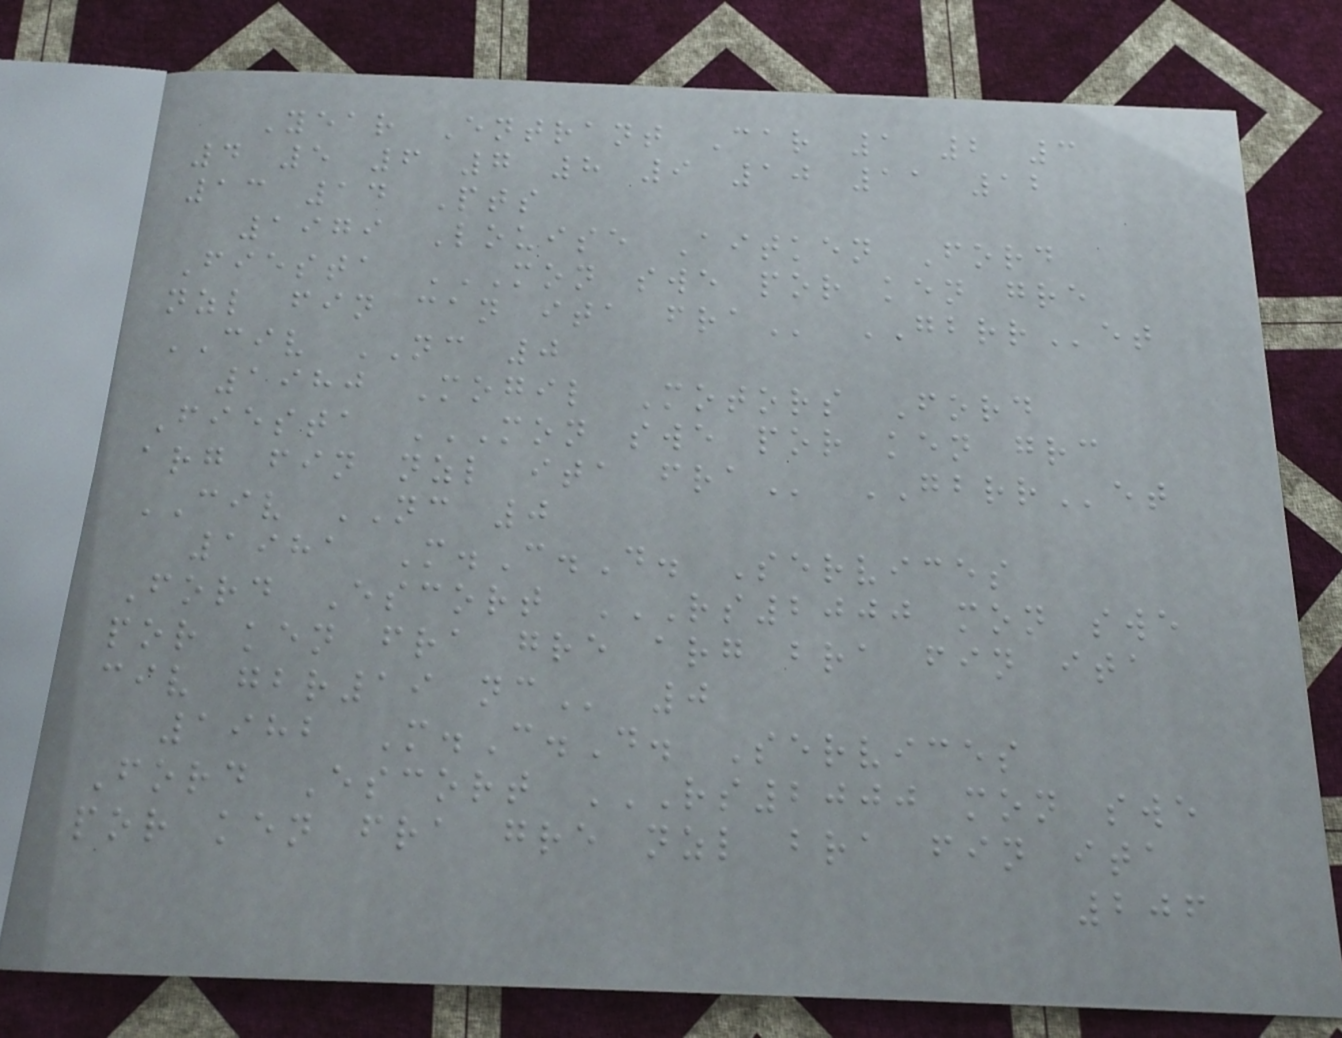Year Entrant Car 1 2 3
4 5 6 7 8 9 10 11 12
13 14 Pts
1979 Louise Aitken Ford
Fiesta MON SWE POR KEN GRE
NZL FIN CAN ITA FRA GBRRet
CIV NC 0
1980 Mogil Motors Ford
Fiesta MON SWE POR KEN GRC
ARG FIN NZL ITA FRA GBRRet
CIV NC 0
1981 M.C.D. Services
Ford Escort RS2000 MON SWE
POR KEN FRA GRE ARG BRA FIN ITA
CIV GBR19 NC 0
1982 M.C.D. Services
Ford Escort RS2000 MON SWE
POR KEN FRA GRE NZL BRA FIN ITA
206
